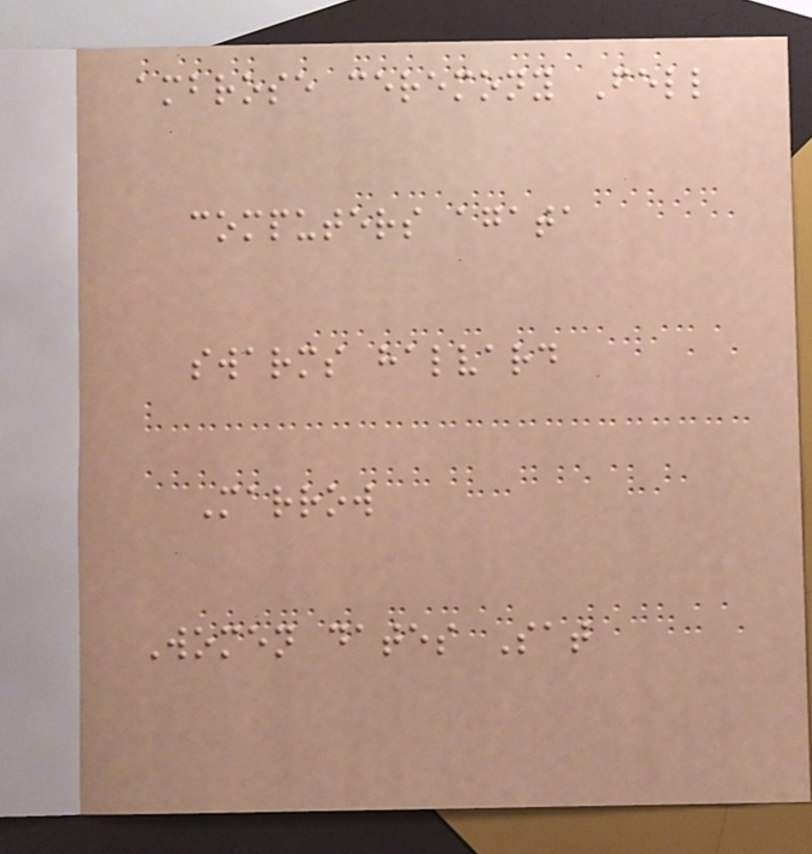ambrose ceremony Fell
computers agata
swarms halvard
Marrow
Women dates Sat
